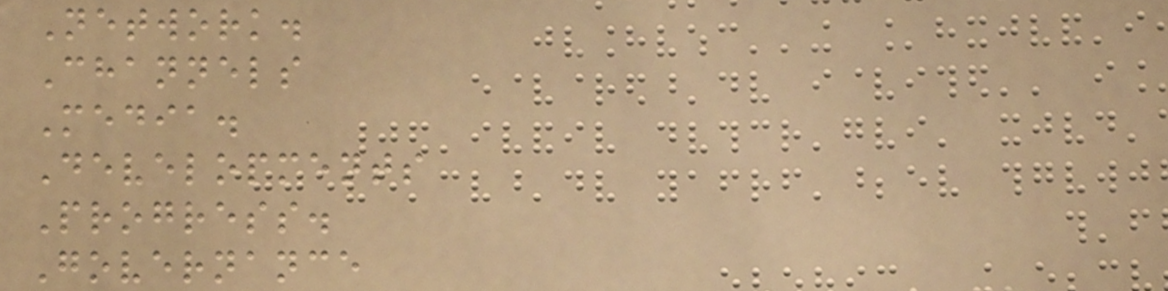Network.
Channels
Media.
Developments
Progress.
Governance
